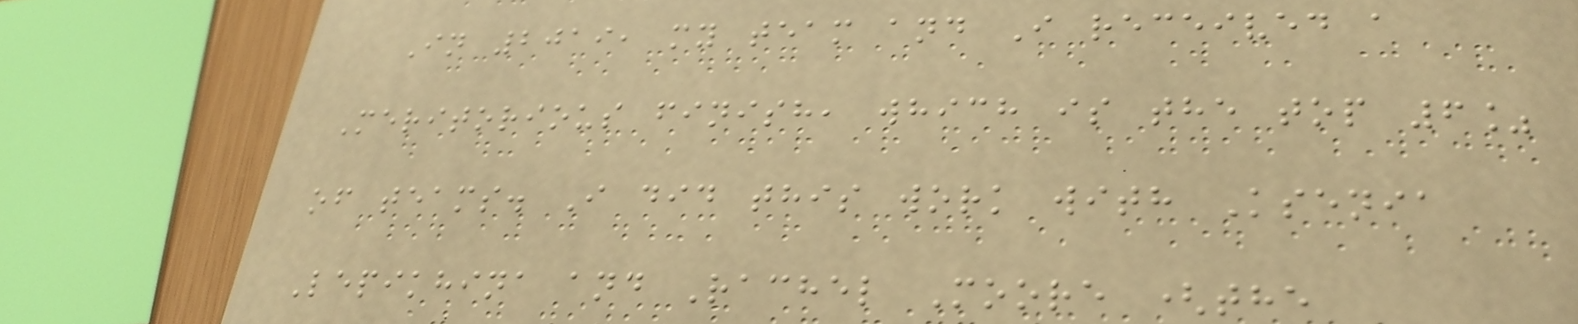In 2019, my team and I received a
Meritorious finish, which is the top 6%
of teams. I did this work with Ksenia
Lepikhina and Rachel Moore (the
